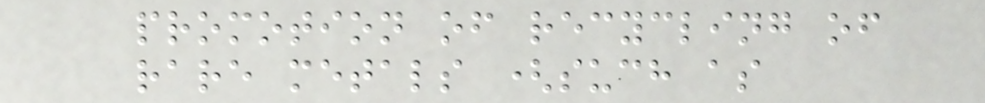promotion of recycling of
rare metals (such as
